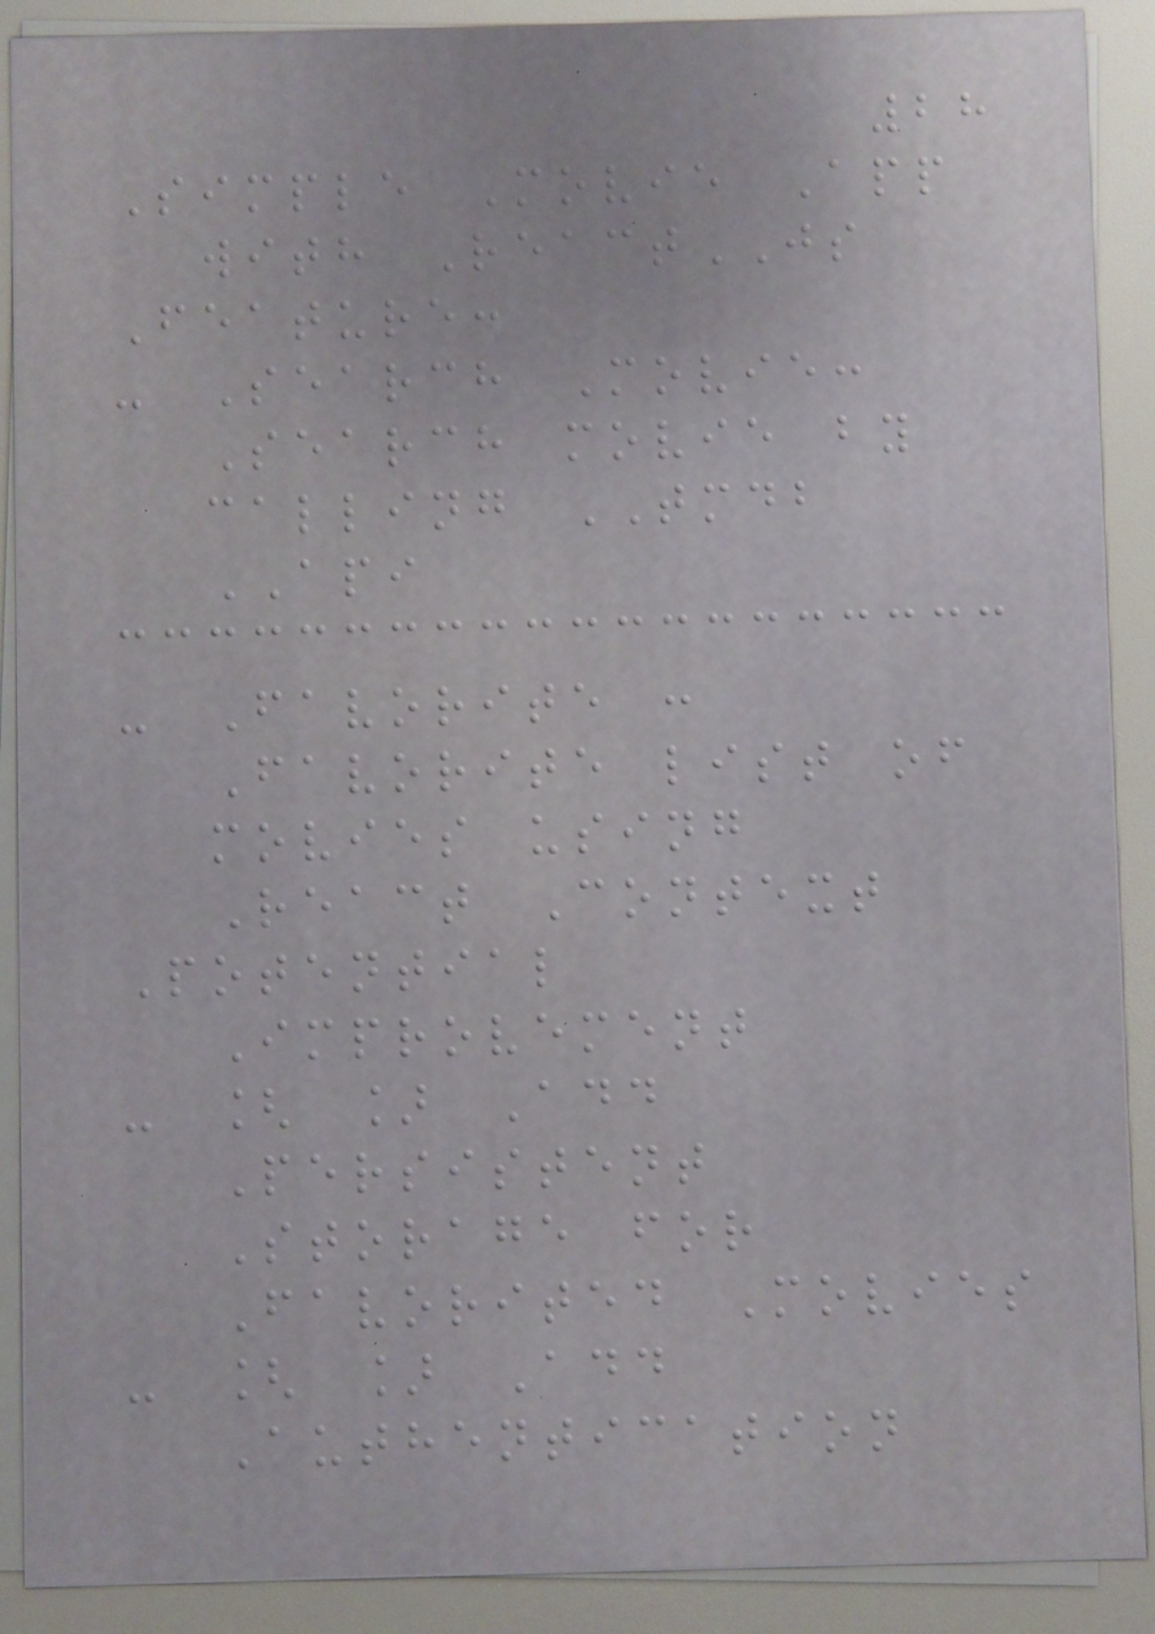28
Simple Movie App
with ReactJS
Feature:
- Search Movie:
Search movie by
calling TMDB
API
- Favorite :
Favorite list of
movies using
React Context
Potential
Improvement
- [ ] Add
Persistent
Storage for
Favorited Movies
- [ ] Add
Authentication
